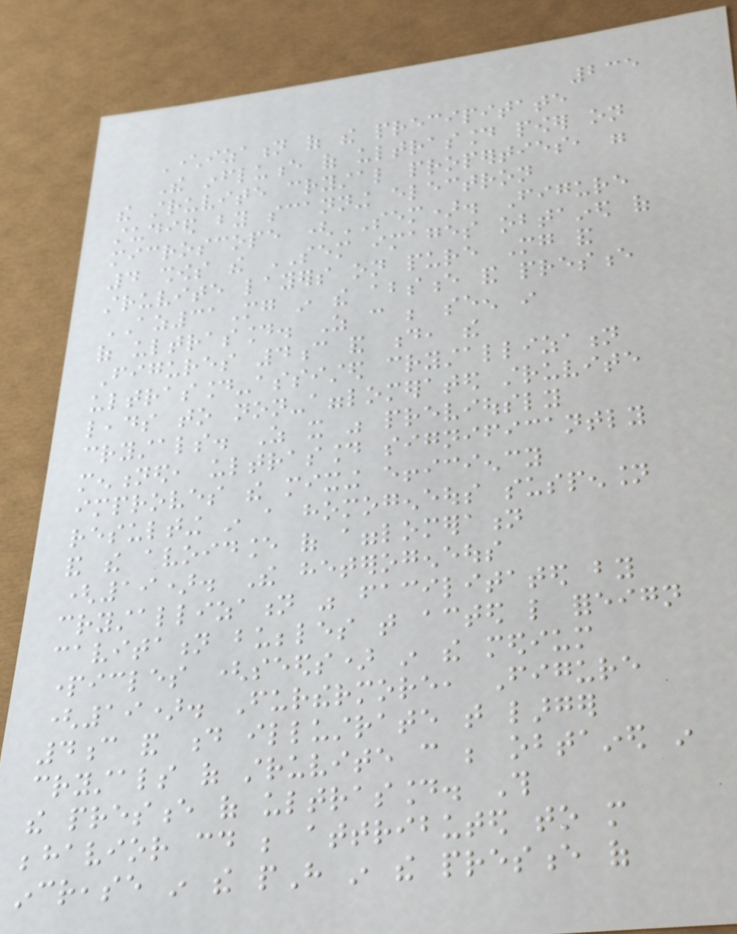235
Characterization of the precipitate
The influence of ultrasound power on
the struvite crystal properties, were
studied by scanning electron
microscope (SEM). Figure
4 shows the SEM images obtained of
struvite layers on pure Mg and
AZ31Mg in the absence and presence
of ultrasound. As can be seen in
Figures 4c and d, the
ultrasound-assisted crystallization
leads to non-agglomerated struvite
crystals. As it was previously
mentioned, ultrasound significantly
improves the mixing efficiency
resulting in a homogeneous suspension
and the avoidance of agglomeration
(19). The heterogeneous
crystallization was facilitated by
cavitation bubbles that acted like foreign
particles (seeds) in the medium
(19). Furthermore, Figure
4c and d illustrate that larger
crystals of struvite can be obtained in
the presence of ultrasound. This
behavior could be attributed to more
increase in the pH in the presence of
